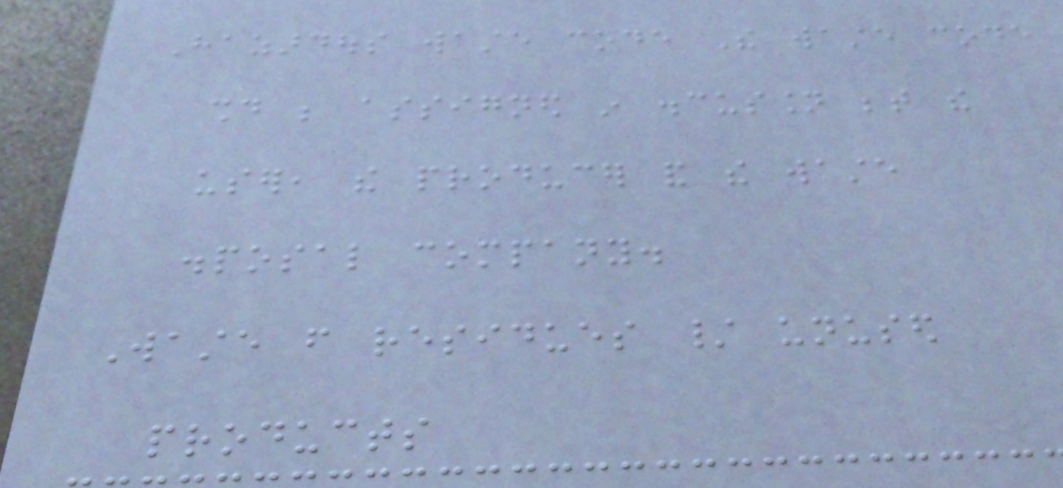Hazardous waste code The waste code
should be assigned in discussion between the
user, the producer and the waste
disposal company.
Waste from residues / unused
products
